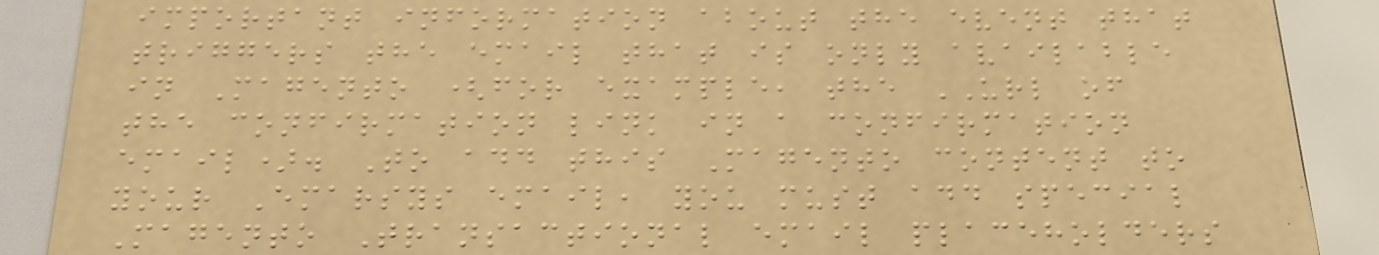important information about the event that
triggers the email that is only available
in Magento (for example, the URL of
the confirmation link in a confirmation
email). To add this Magento content to
your Emarsys email, you must add special
Magento Transactional email placeholders
